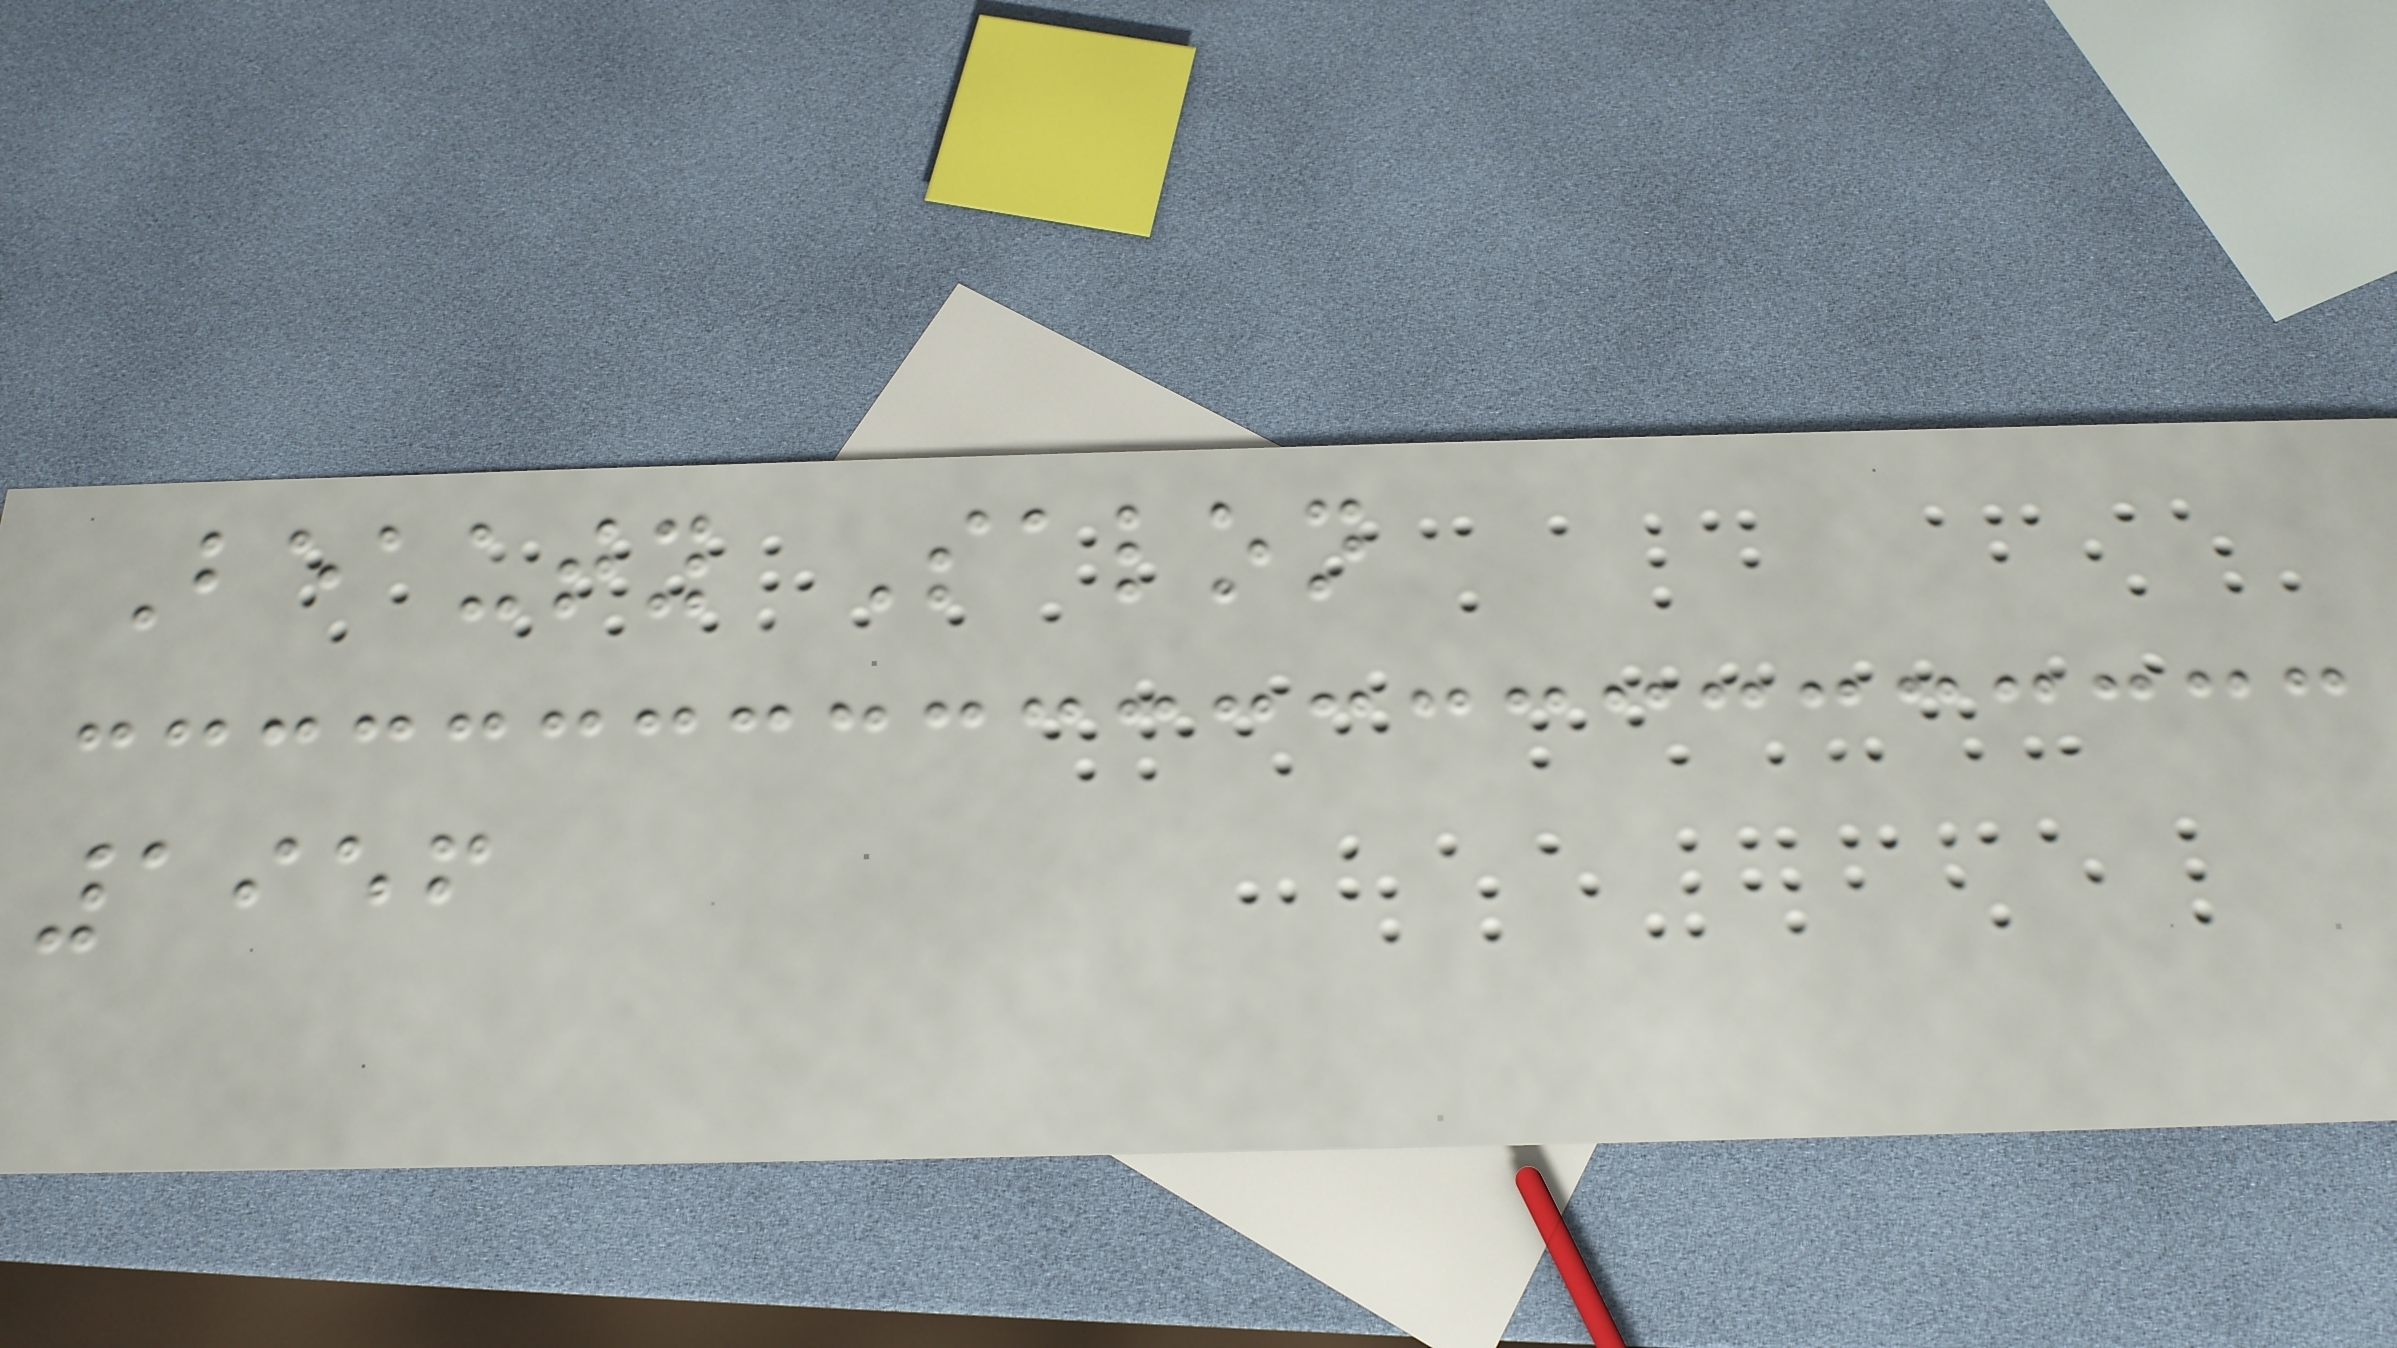Beauty Salon
1956
